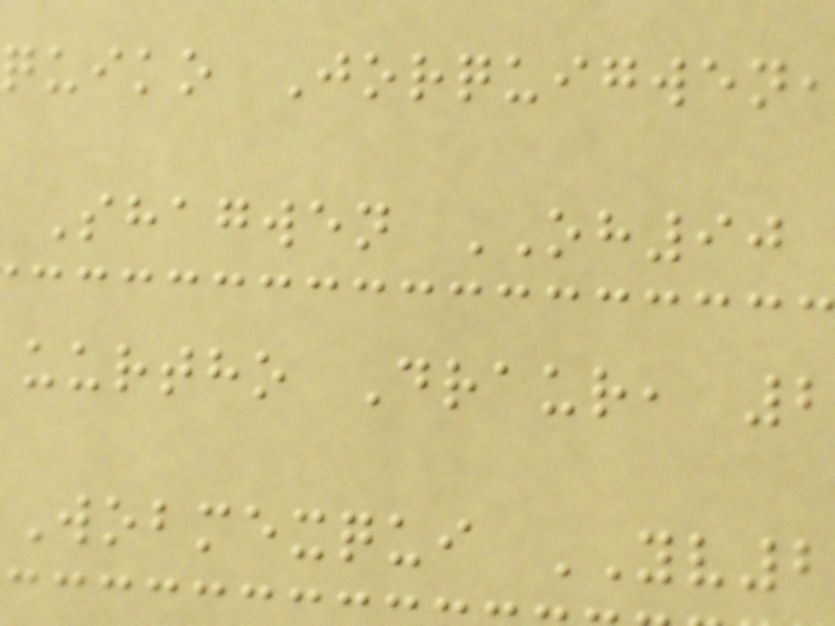quiko Jorquigwen
Shagwen OH90
uurtho Draur, 2
Wobmexqui YV2
